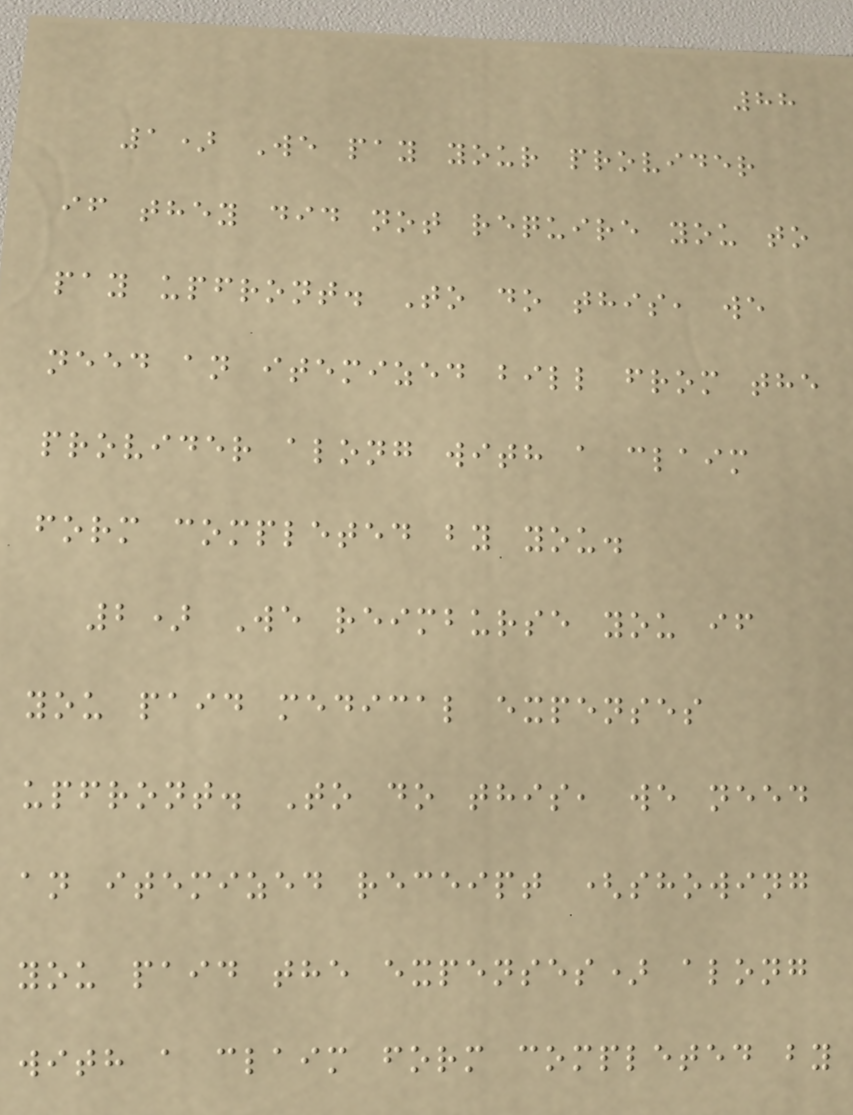88
1) We pay your provider
if they did not require you to
pay upfront. To do this, we
need an itemized bill from the
provider along with a claim
form completed by you.
2) We reimburse you if
you paid medical expenses
upfront. To do this, we need
an itemized receipt (showing
you paid the expenses) along
with a claim form completed by
